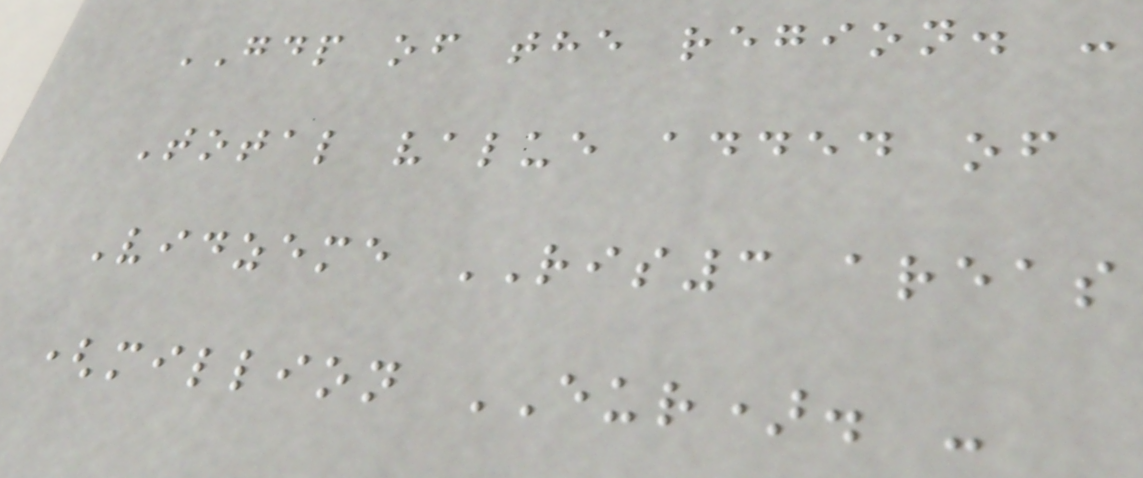GDP of the region. -
Total value added of
Vidzeme RIS3 areas
(million EUR). -
